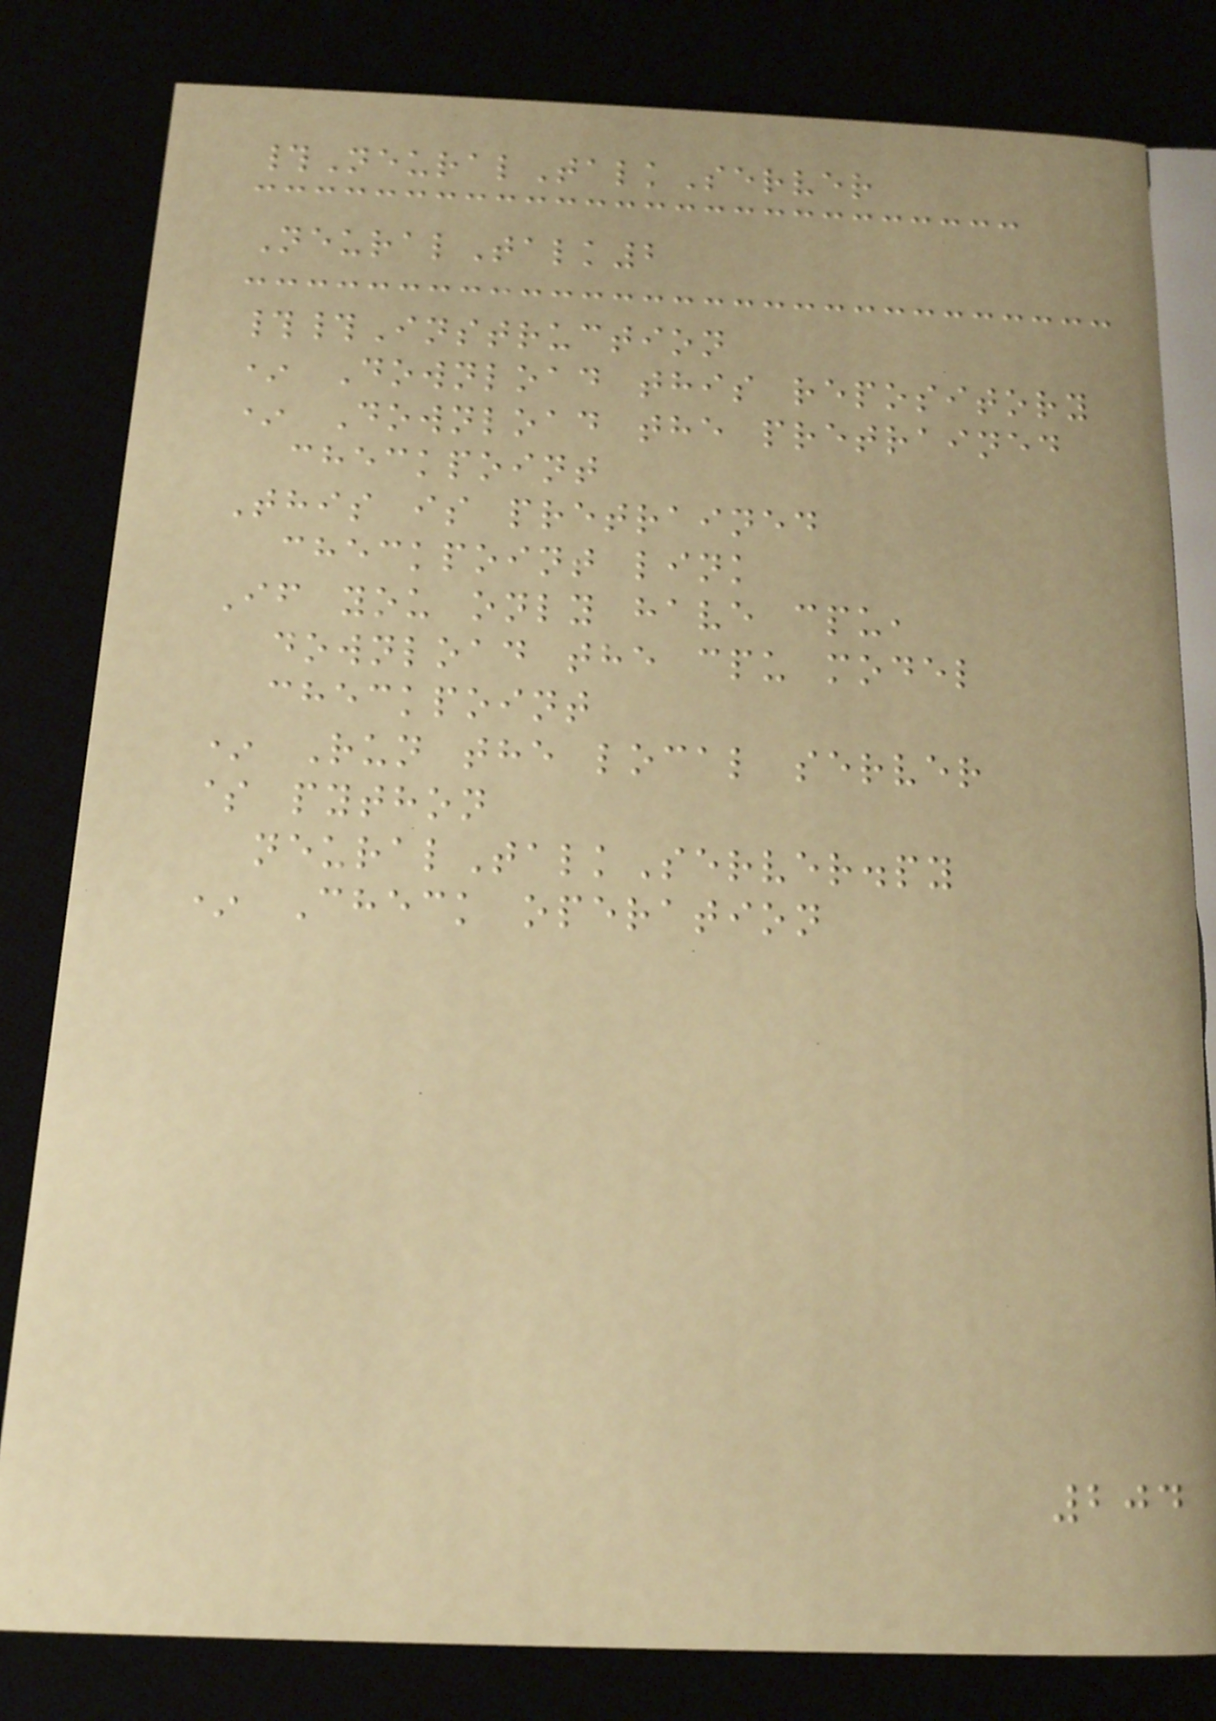#NeuralTalkServer
NeuralTalk2
##Instruction
* Download this repository
* Download the pretrained
checkpoint
This is pretrained
checkpoint link
If you only have cpu,
download the cpu model
checkpoint
* Run the local server
$ python
neuralTalkServer.py
* Check operation
204
